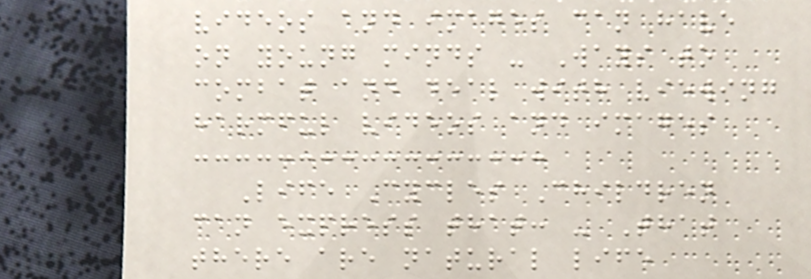videos and images can have
on young minds - Ways to
combat and deal with viewing
harmful videos and images
Life Cycles Children
can express that: - That
there are natural life
